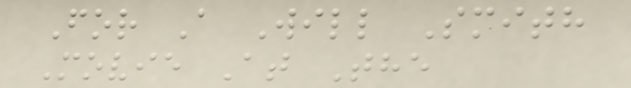For A Will Smith
Movie At The
